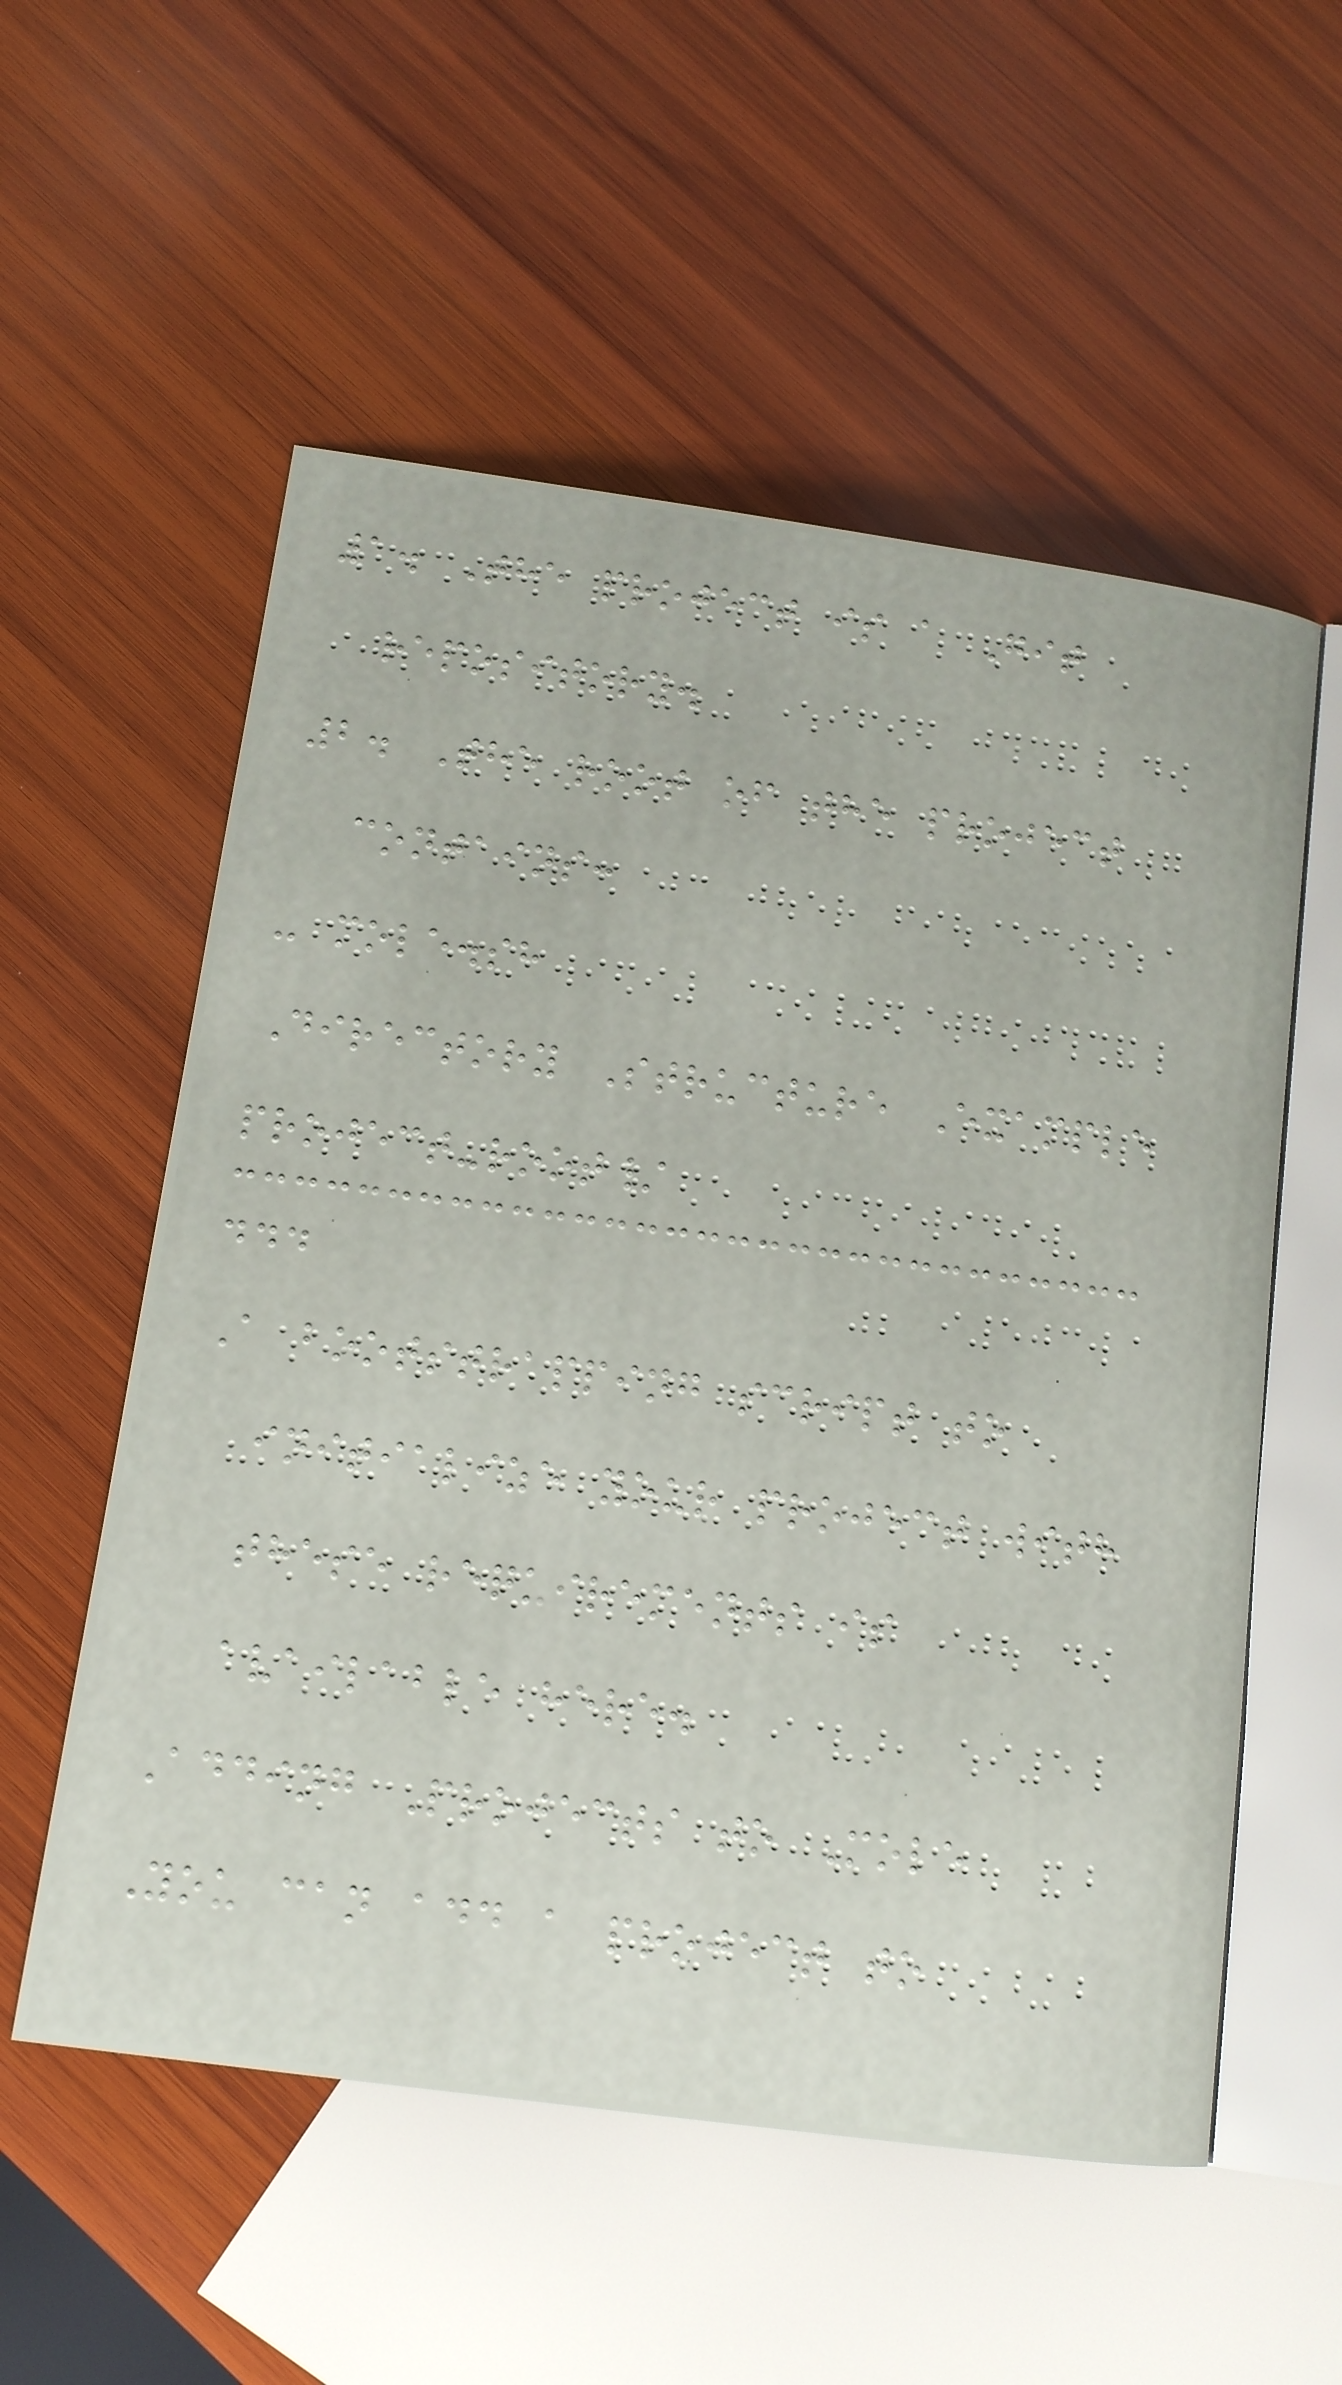1. The project is a Git
repository.
2. The root of the project
contains:
- mole.sh
Directory Structure Example
project-root/
...
A bootstrapping script to
initialize your project with
these requirements is
available here.
Adding Projects to Mole
You can add a project to
